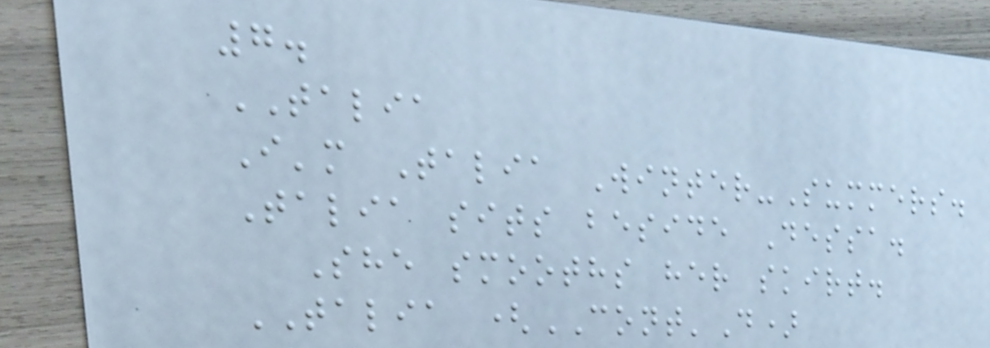7.
TALIA
I'm Talia Winter-Summers.
Talia sits beside Dessa.
She smooths her skirt.
TALIA (CONT'D)
